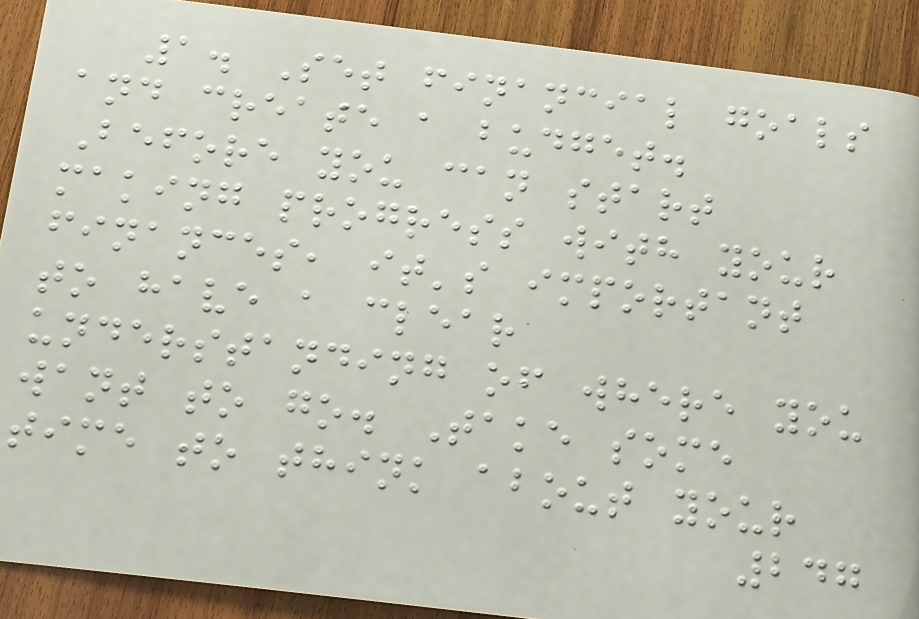1. Set financial goals
and create a budget.
Before you can start
making progress with your
finances, it's important
to have a clear
understanding of where you
want to go. Take some
time to think about your
247
